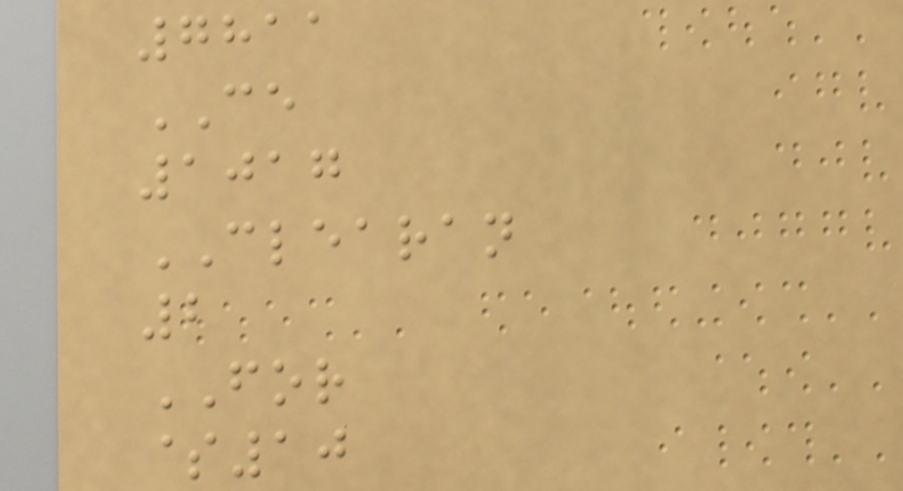7811
CE
1017
CLEARAN
2
FOR
$10
